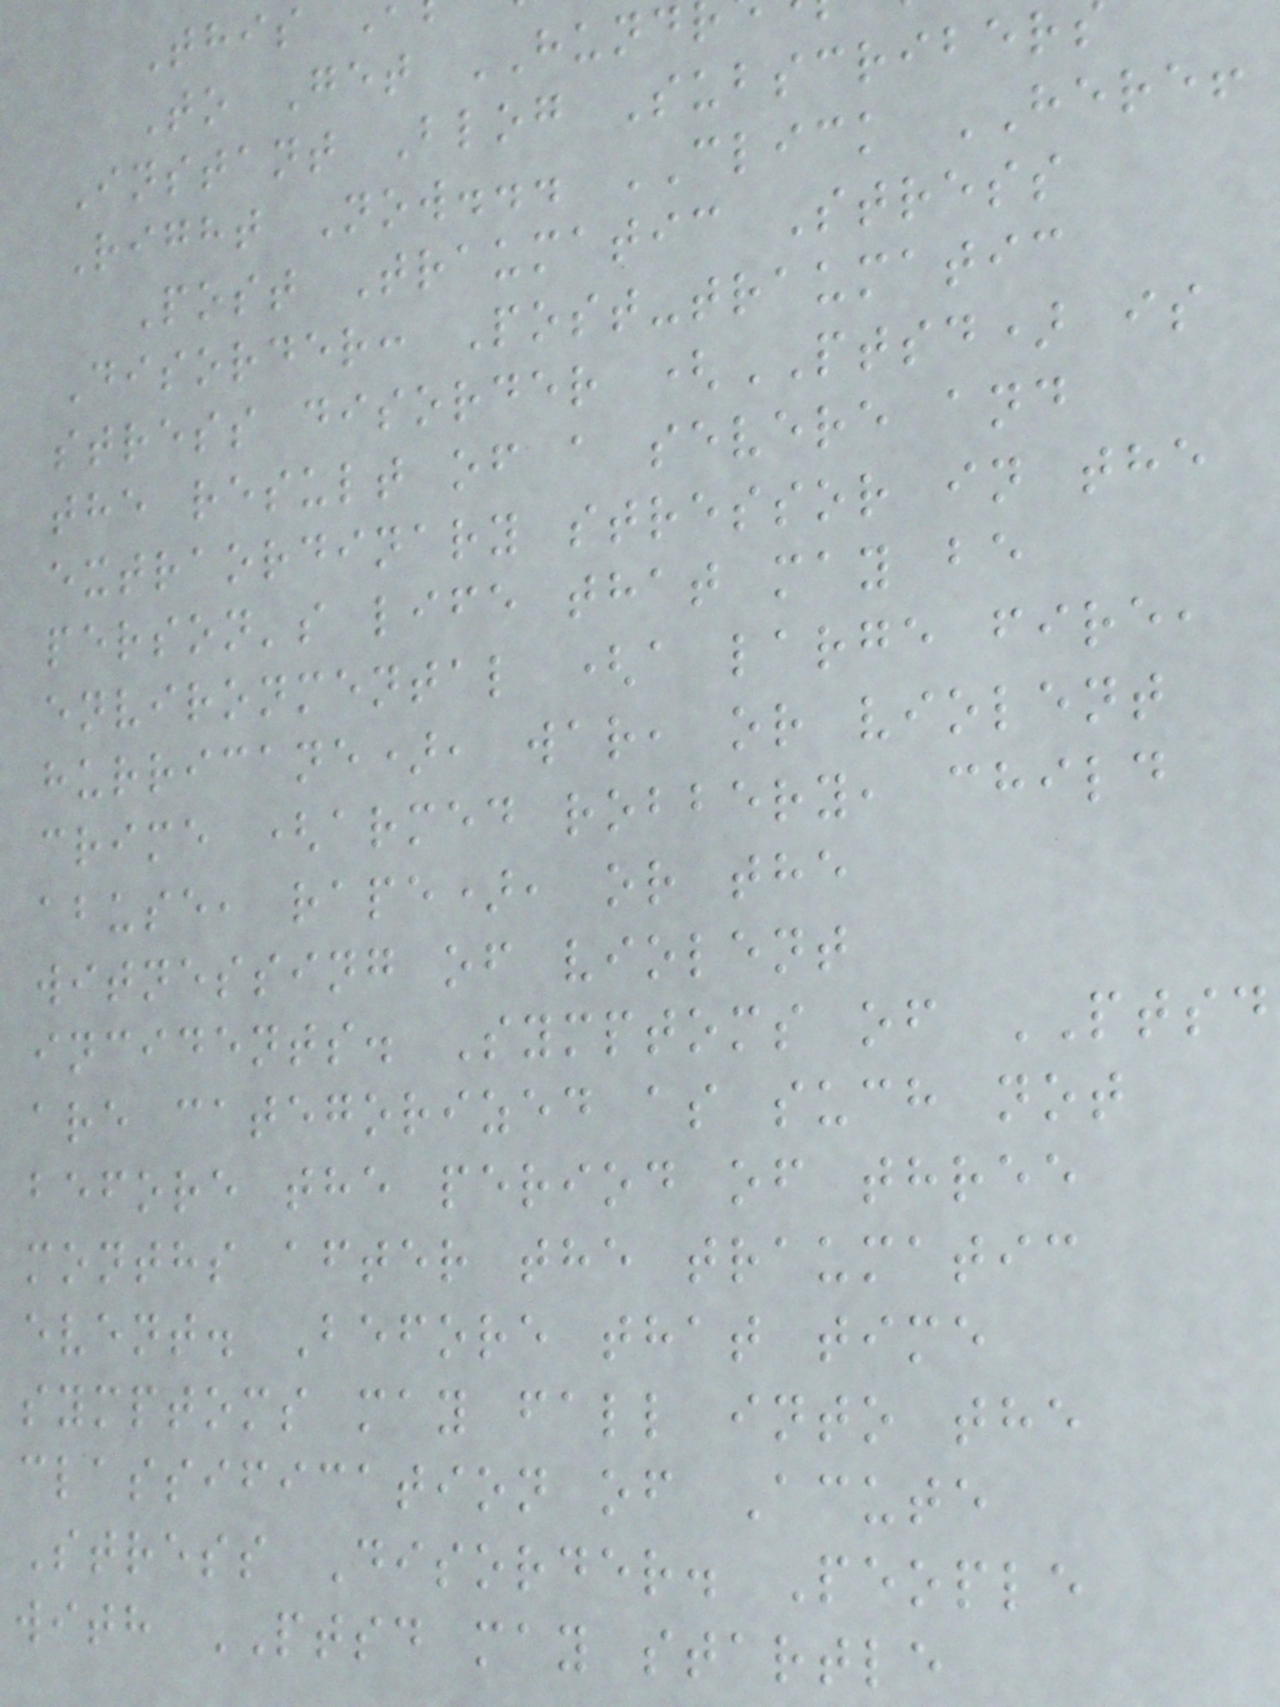This
To Get HUND
Instant Blog Subscriber
Right Now... CLICK HERE!
Post Traumatic Stress
Disorder: Post-traumatic
stress disorder (PTSD) is
the result of a severe and
extraordinary stressor in the
person's life that may be
environmental (a large fire,
hurricane), war, or violent
crime (armed robbery, child
abuse, rape), or the
witnessing of violent
incidents. Symptoms of PTSD
are categorized as such not
before the period of three
months after the traumatic
event. Before that time
symptoms may fall into the
classification of Acute
Stress Disorder. People
with PTSD may startle
